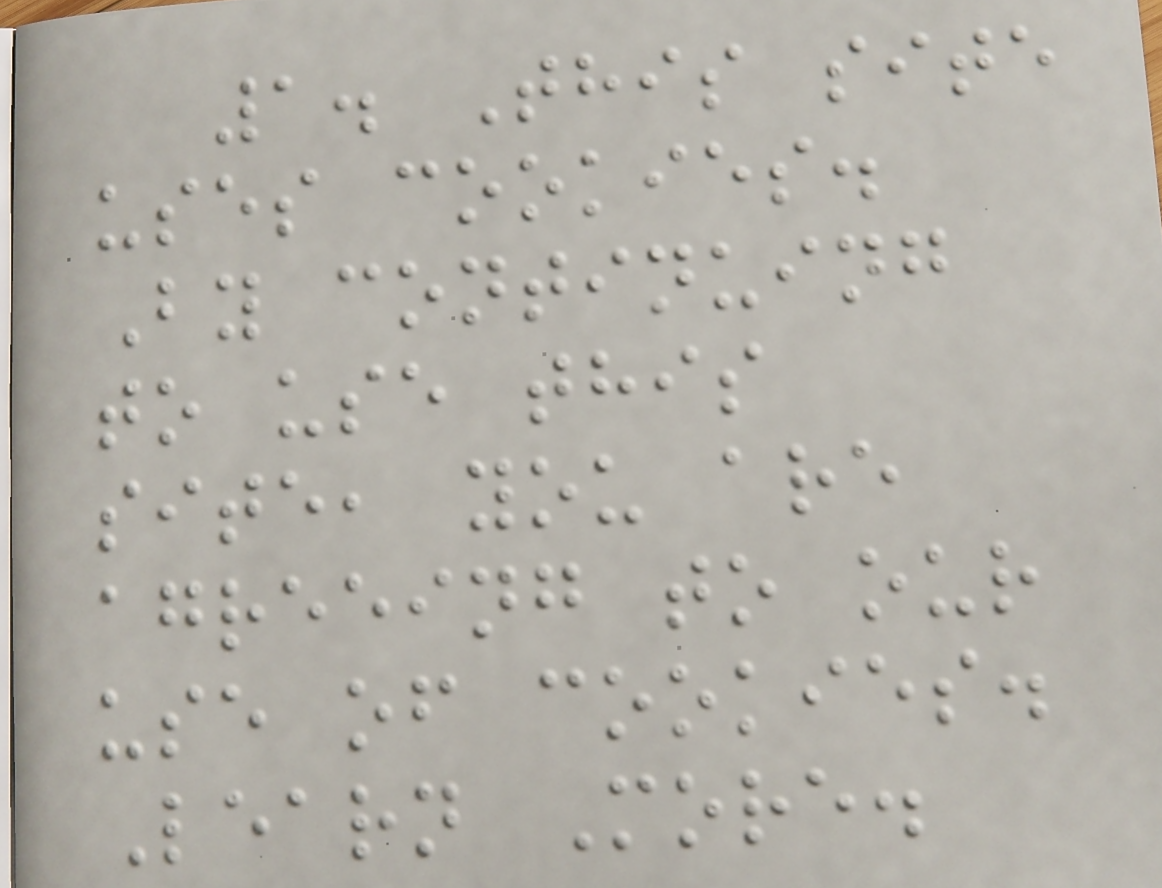1. This site
uses cookies.
By continuing
to use this
site, you are
agreeing to our
use of cookies.
Learn More.
